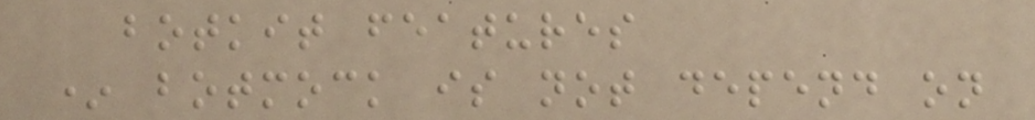botkit features
* botmock is not depend on
